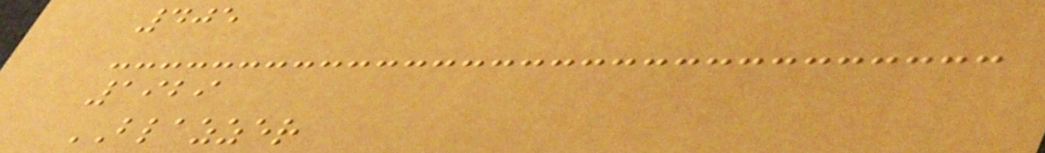405
1929
BLAZZER
